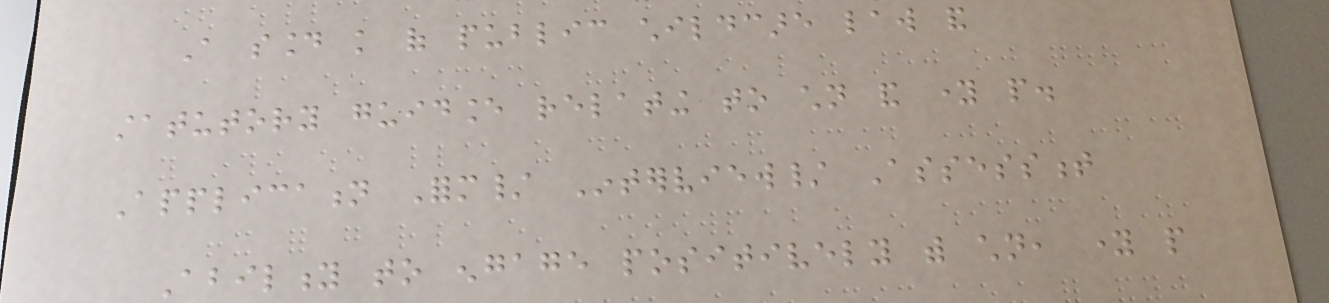A sound knowledge of public childcare law and
statutory guidance relating to children and young people.
Application Form/ Interview/ Assessment
Ability to engage positively with children, young people
